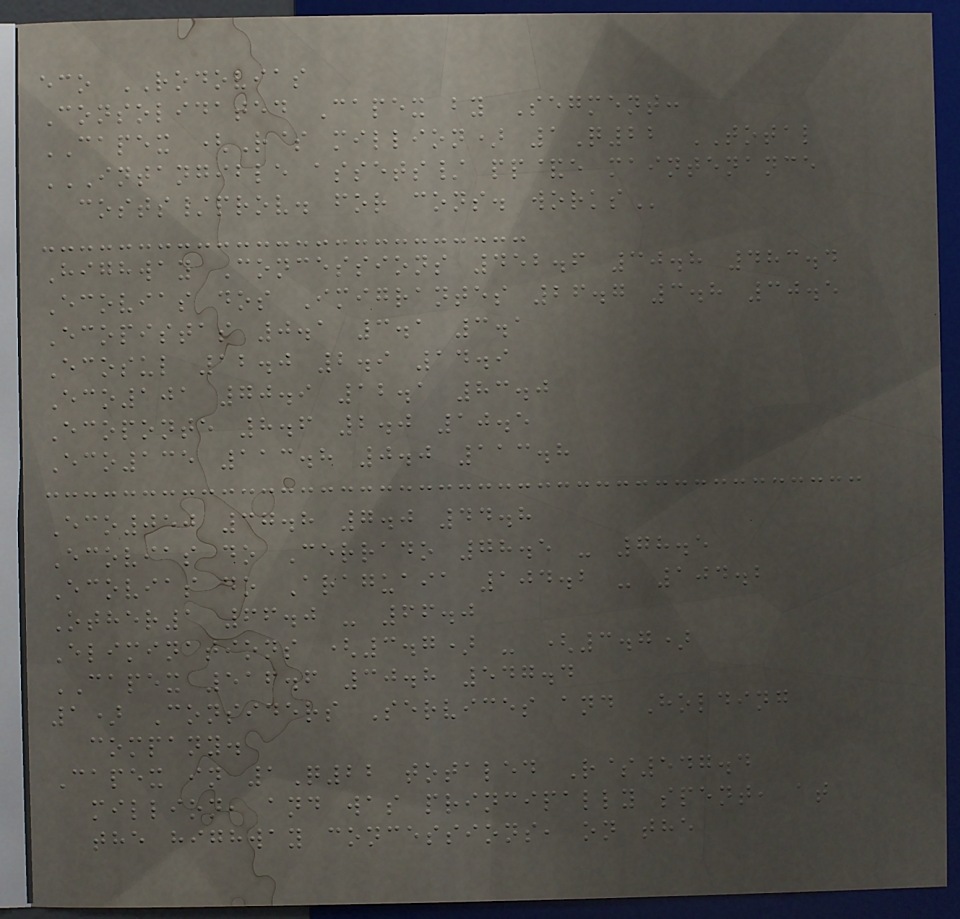eco RODOVIAS
Consolidated Capex by Segment:
CAPEX (R$ million) 1Q22 TOTAL
INTANGIBLE ASSETS/ PP&E MAINTENANCE
COSTS/PROV. FOR CONS. WORKS
Highway Concessions 452.6 30.8 483.4
Ecovias dos Imigrantes 26.7 3.8 30.5
Ecopistas 0.1 3.1 3.1
Ecosul 12.0 2.9 14.9
Eco101 70.9 12.1 83.0
Ecoponte 8.6 2.0 10.5
Eco135 113.8 0.0 113.8
Eco050 37.8 7.0 44.8
Ecovias do Cerrado 78.5 - 78.5
Ecovias do Araguaia 104.2 - 104.2
Other1 66.0 - 66.0
Eliminations (3.7) - (3.7)
CAPEX 516.6 30.8 547.4
1) Considers Services and Holding
company.
Capex in 1Q22 totaled R$547.4
million, and was principally spent, at
the highway concessions, on the
